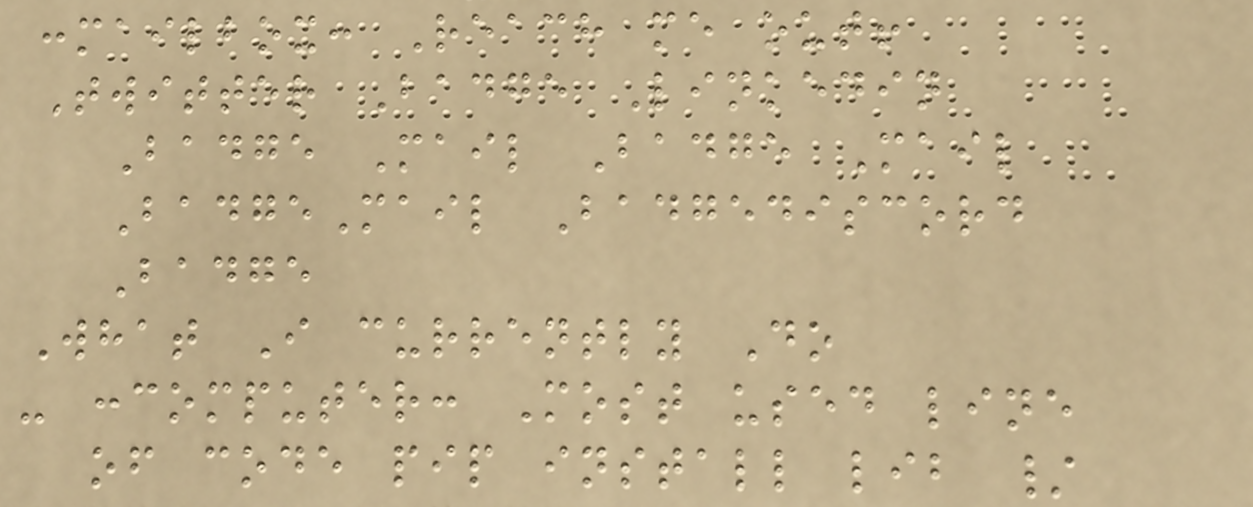:mailbox: Reach me out!
Twitter Badge Linkedin
Badge Mail Badge Mail
BadgeMail Badgediscord
Badge
What I currently Do
- :computer: Most used line
of code pip install lib /
